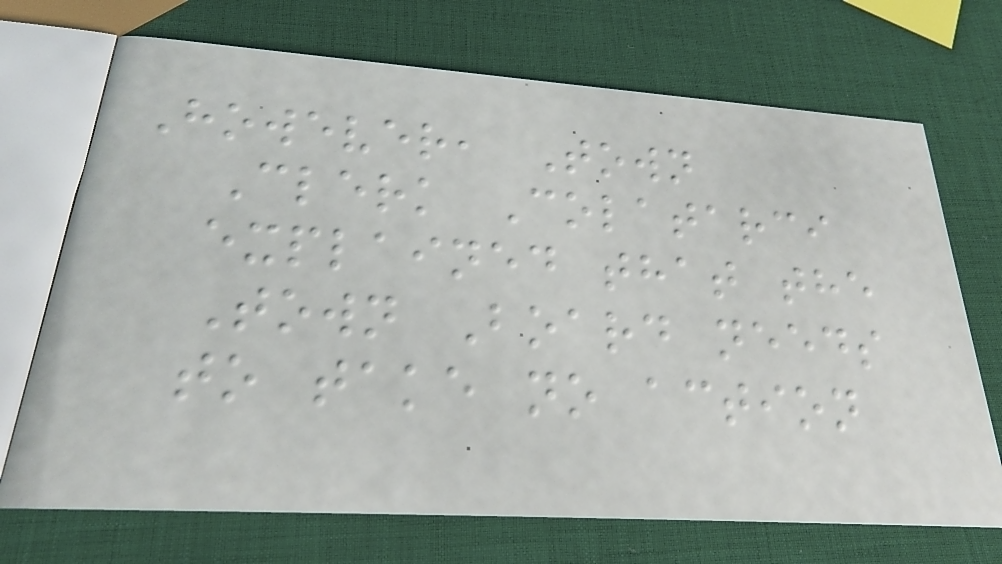However, Town
Clerk Colatarci
explained that the
Town Board needs
to take no action
